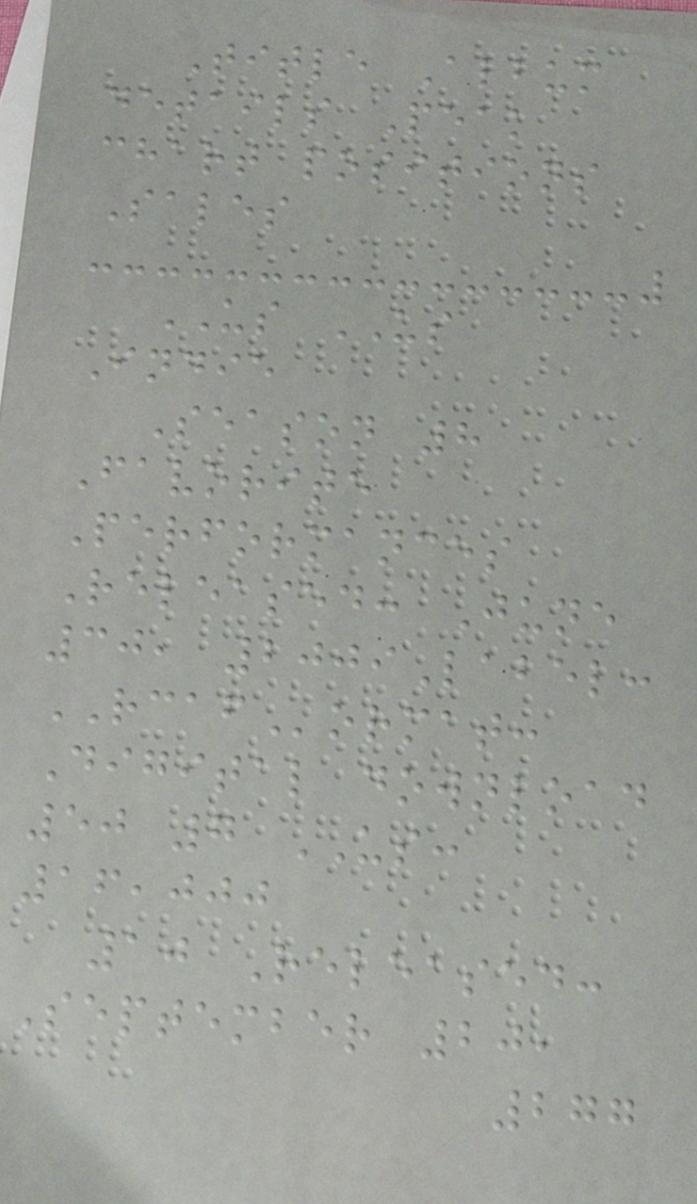Title Album
details Peak
chart positions
Sales
US US
Indie
Season 8
Favorite
Performances
Released: June
30, 2009Label:
RCAFormat:
Digital download
50 7 US:
16,000
10 Released:
September 20,
277
